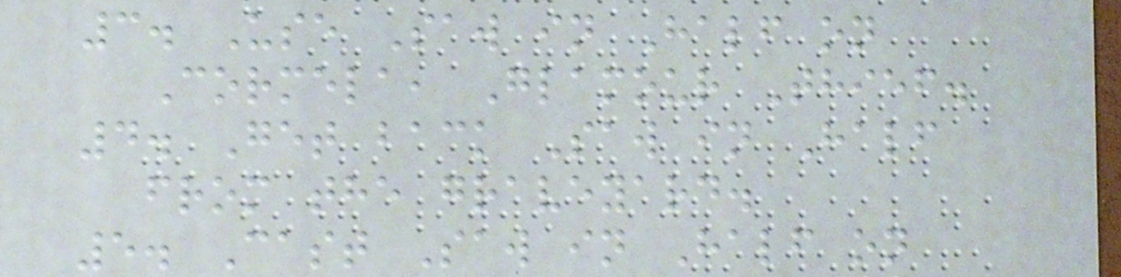3. Use Saw in Half on
Cormela, Glamour Thief.
4. Get back Saw in Half
from the graveyard.
5. Cast Saw in Half on
